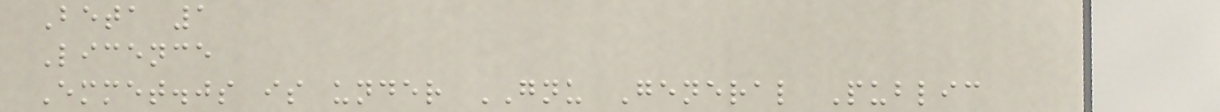Beta 1
Licence
Emmet.js is under GNU General Public
